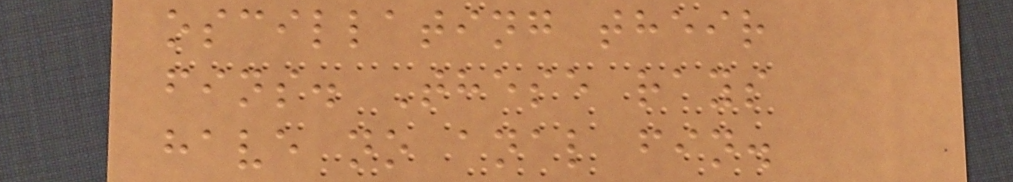oscillating their
fins. These rays
have no anal fin.
